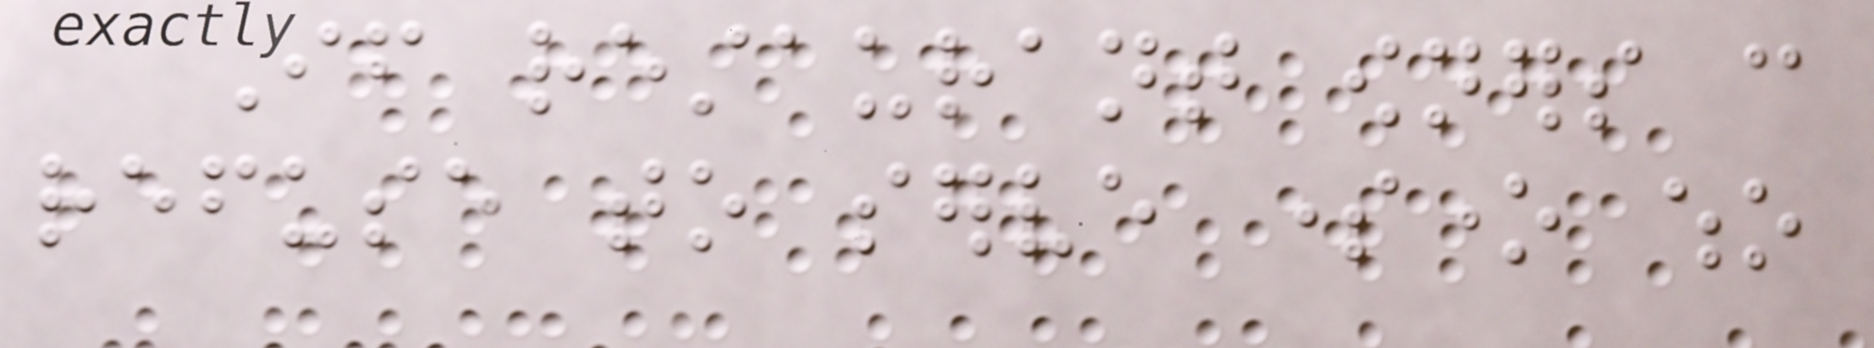If restaurant owners can
refuse to serve someone who
